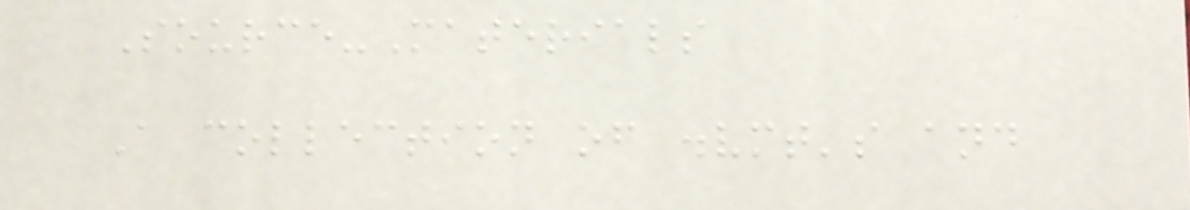Source-Materials
A collection of .vmt's and
